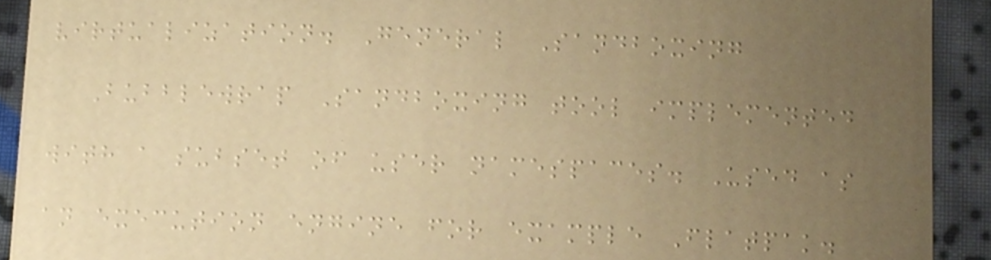virtualization. General Sandboxing
Bubblewrap Sandboxing tool implemented
with a subset of user namespaces. Used as
an execution engine for example Flatpak.
